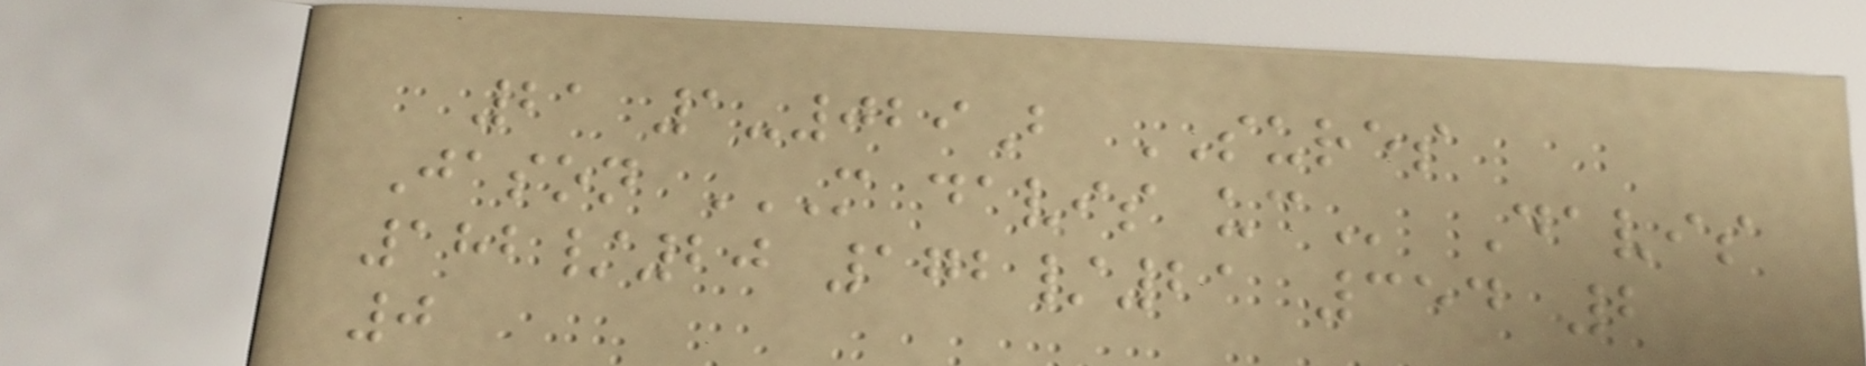21 1-029B SURES
Jason M DAVIS UC Davis
182/20 172/21 354 2
0
